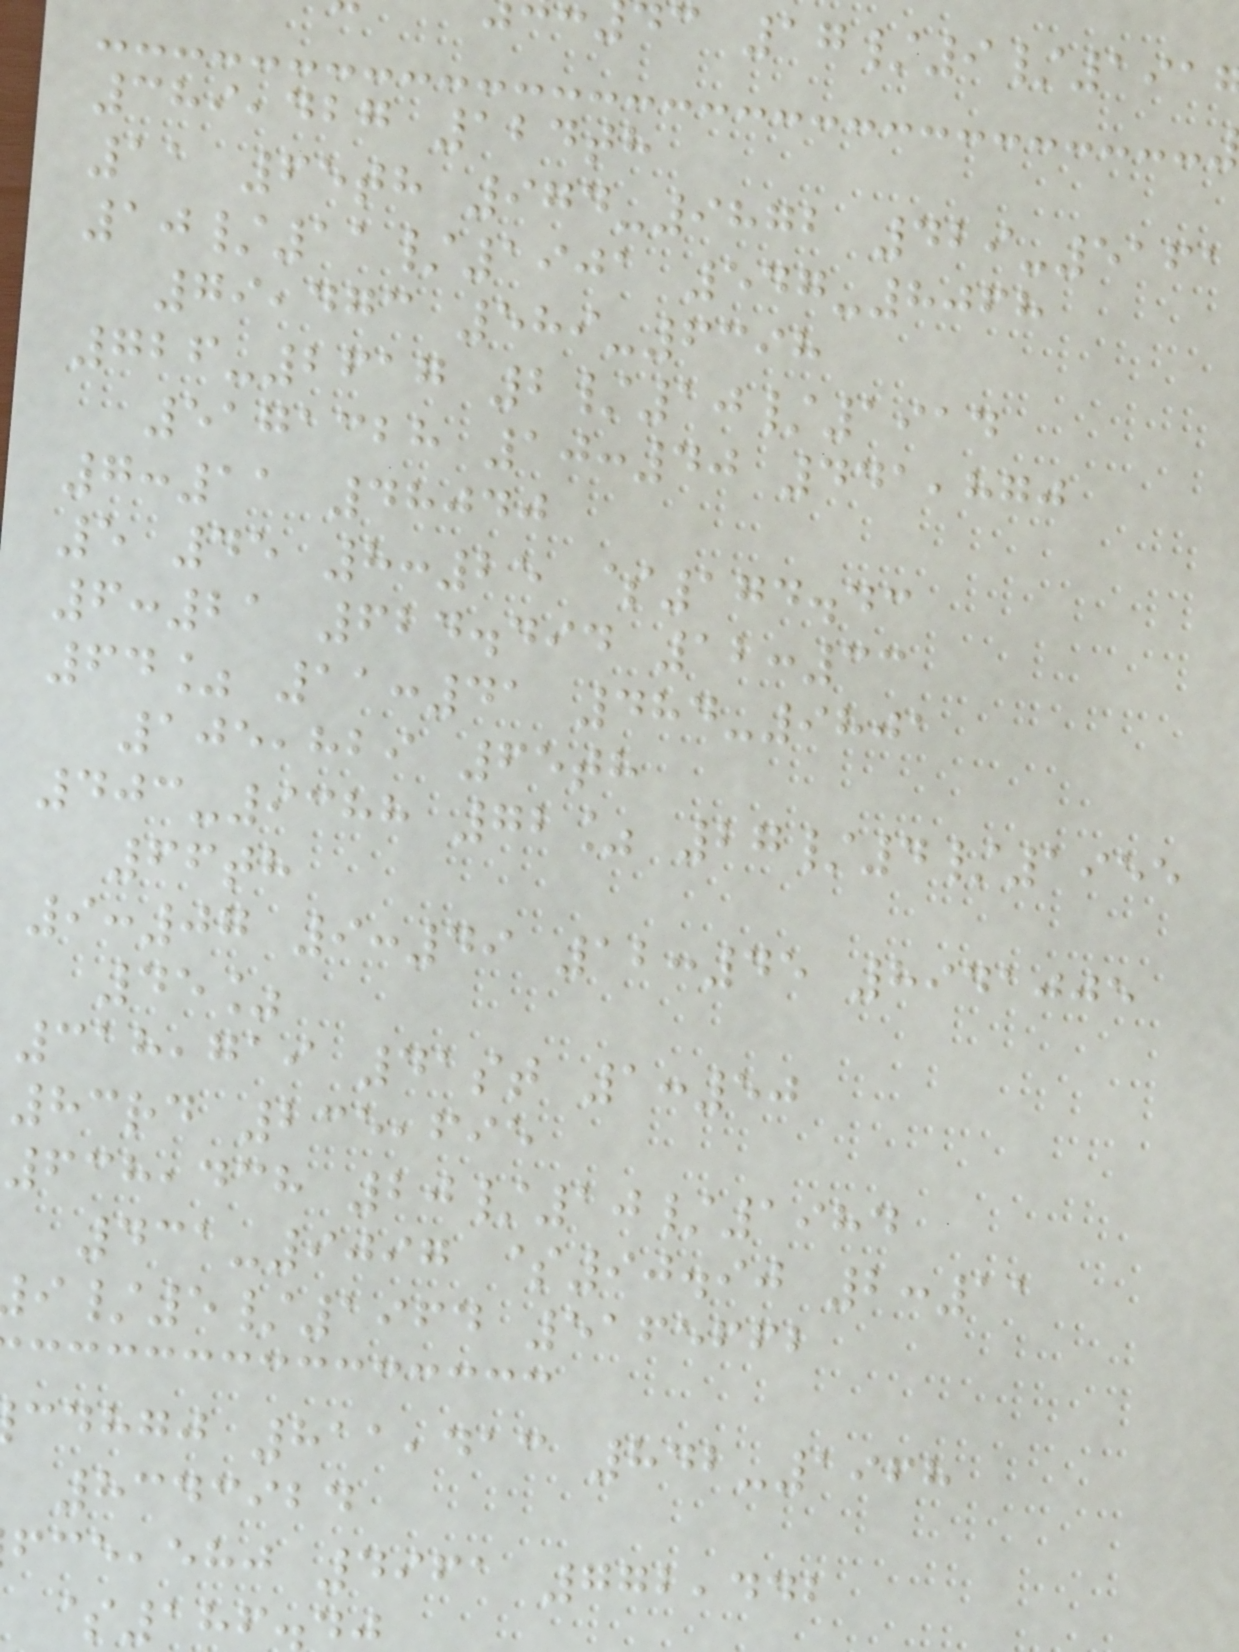dc 17/9/191
389,427 124th
11 65th 974-9872 429-5161
10/11/1901 547-8068
79,473 589-6398
726-2617 2/10/1914
5171328 10:40 441,870
7:11 48040
5 45 8:25 $174.43
6:21 624.494 12:33
64% 11:41 484-9801
105,829 65th
403-9388 72% 27/4/1955
66th
9:07 9:49 12:45 8941005
45%
318,719 41st 1:50
83rd 235,695
638,438 20/10/1984
431-9097 $90.90 2:11
/5/1964 5165662
cdhgj 811,413 842-1968
8343924
,ehj 4961 772,442
$186
